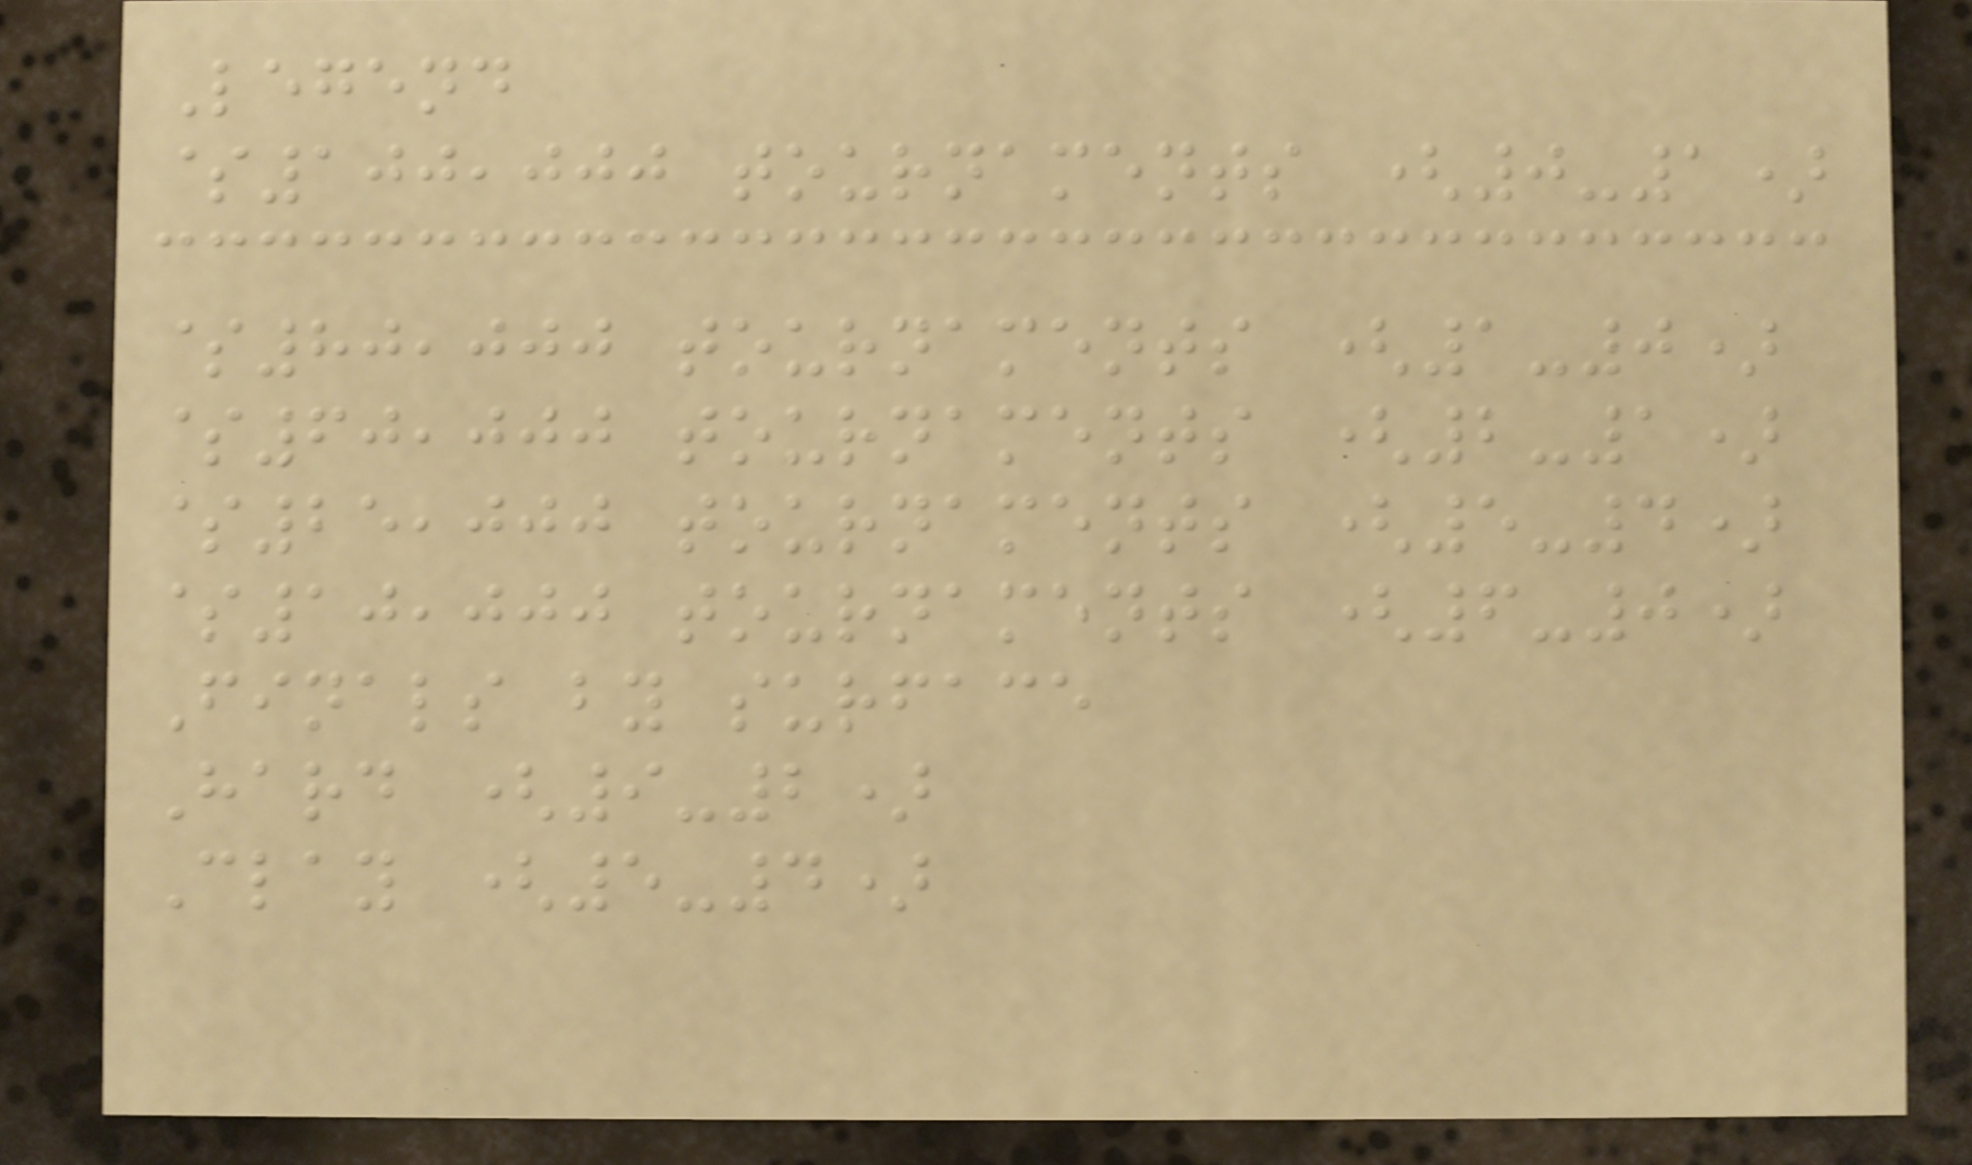Legend
$100,000 tournaments (0-1)
$80,000 tournaments (1-0)
$60,000 tournaments (2-1)
$25,000 tournaments (5-4)
$10,000 tournaments (6-0)
Finals by surface
Hard (9-2)
Clay (5-4)
